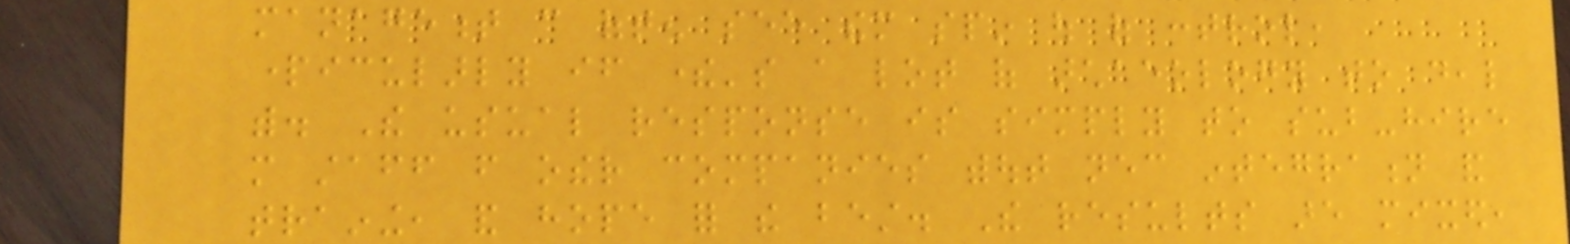management can often see them spin out of control,
particularly if there's a lot of archaeology to deal
with. The usual response is simply to sub-hire
more staff from other companies without necessary integration and
training, and hope for the best. The results are mixed,
